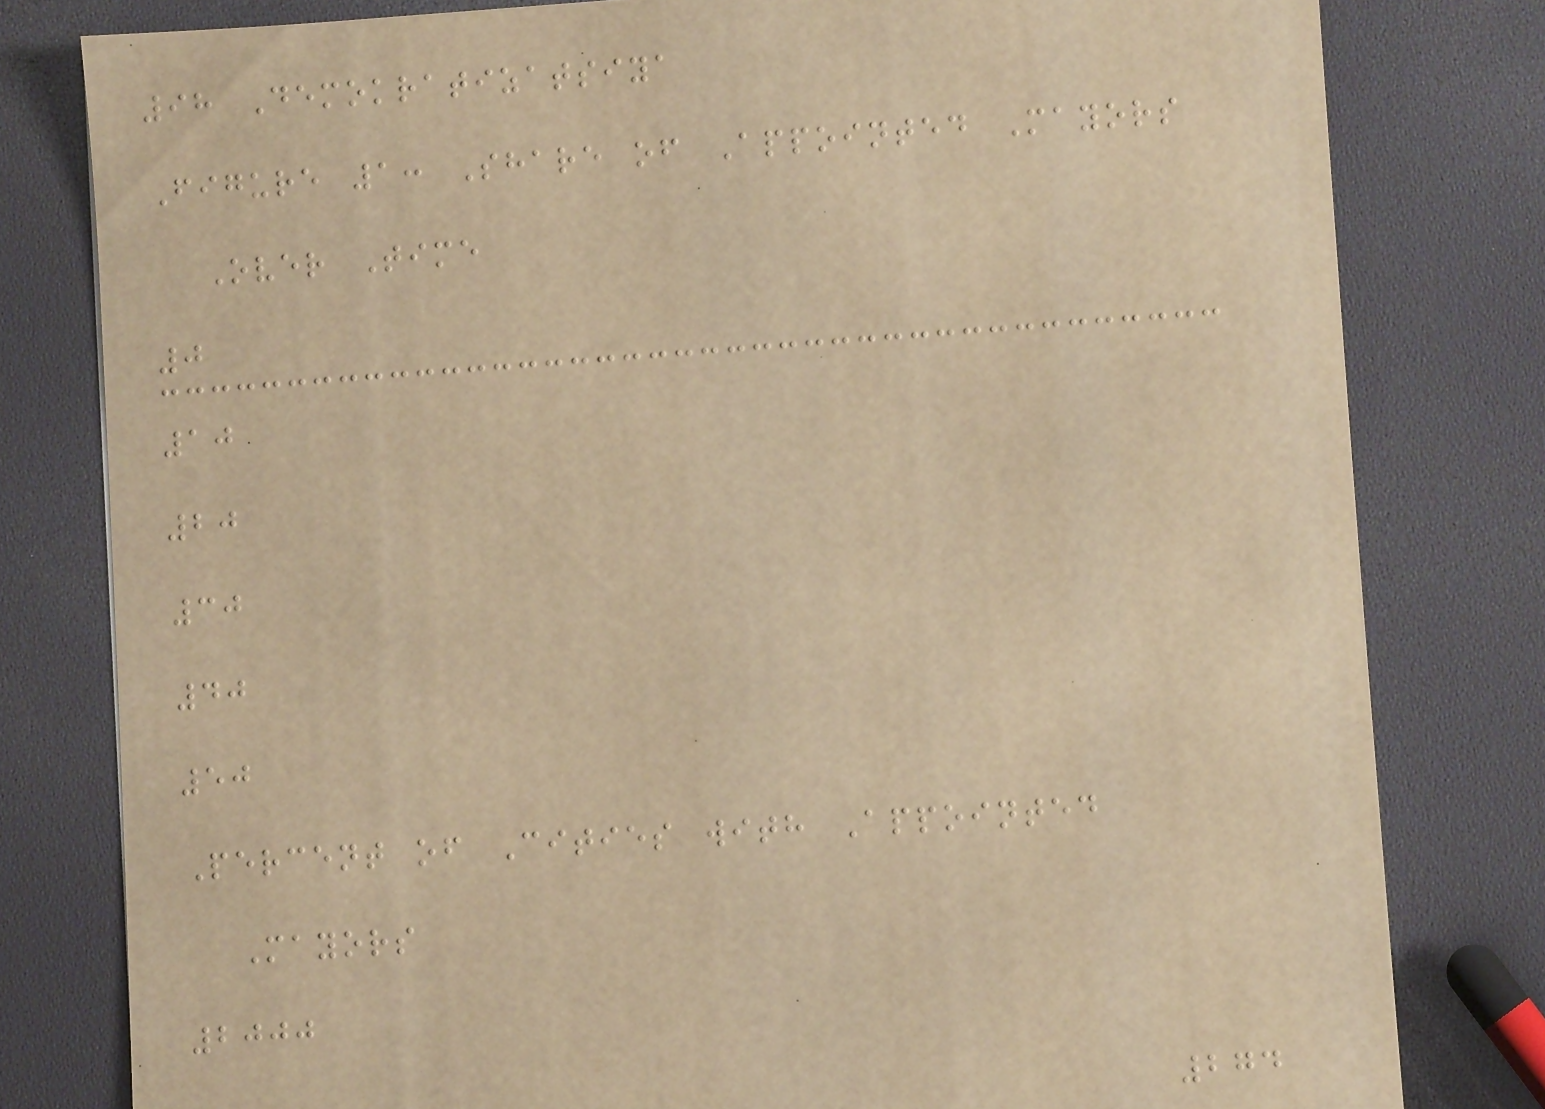98 Demokratizatsiya
Figure 1: Share of Appointed Mayors
Over Time
0
10
20
30
40
50
Percent of Cities with Appointed
Mayors
2000
274
